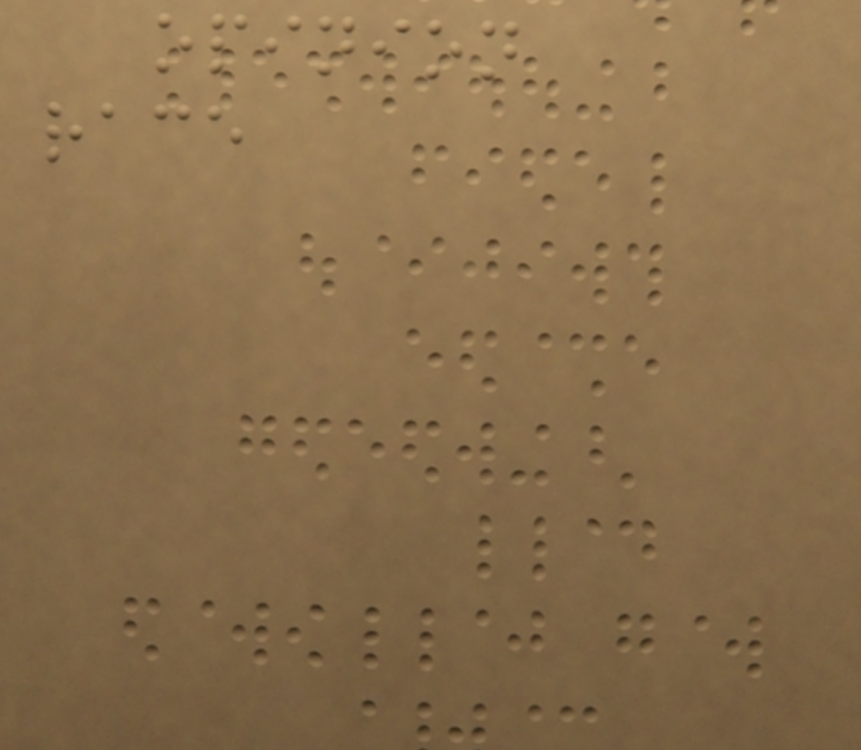opinion
race
